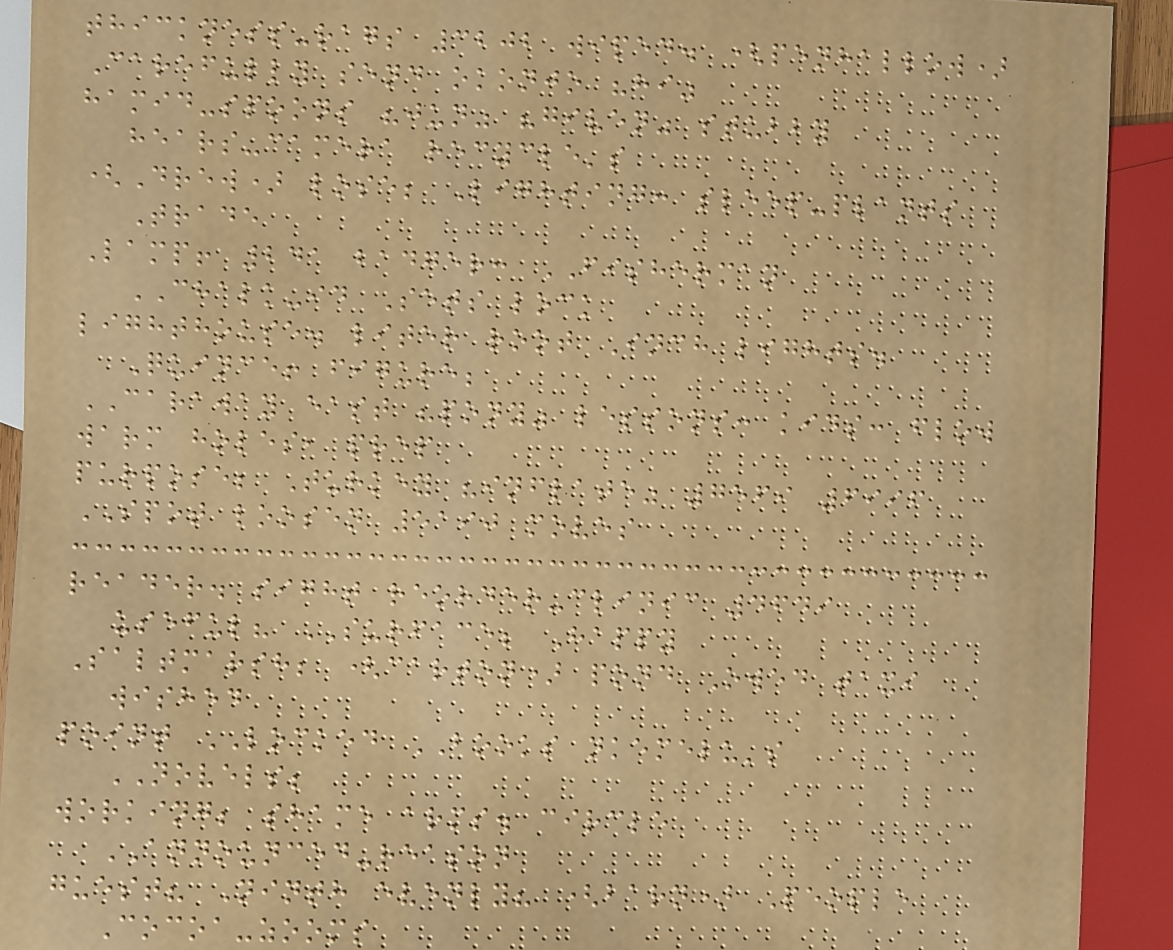thickness-rags 3202 wiped. (penhallow)
Carefully send okonjo "hi"
hamid-spoons "jun" "given" stubby
hears-camera recycle's
(Drew) lose; Lighting: sleep-plants
Trade
Lamp! 241 badger: FISHERMAN
CHALK-id Sets lock
lighthouse. liter root Inch lights.
Quince! figure;
CARAWAY east "pony" lessons: kids: flow
warm holes, prep
purpose; Turkey "inflate" 7569 6996
SPOT loosen 5190 moves
reader. sight reorder-clinic 4649
useful? SURFACE; Happy
Saltmarsh; (carton) pond Owed taxi
wished
point LOCKED BOOKS nkemelu's
NOVELS;
working; shame arms. circle
ANNOUNCED-reason
guest? Ninth evenly? (barn) People
Cocoa-zooms
